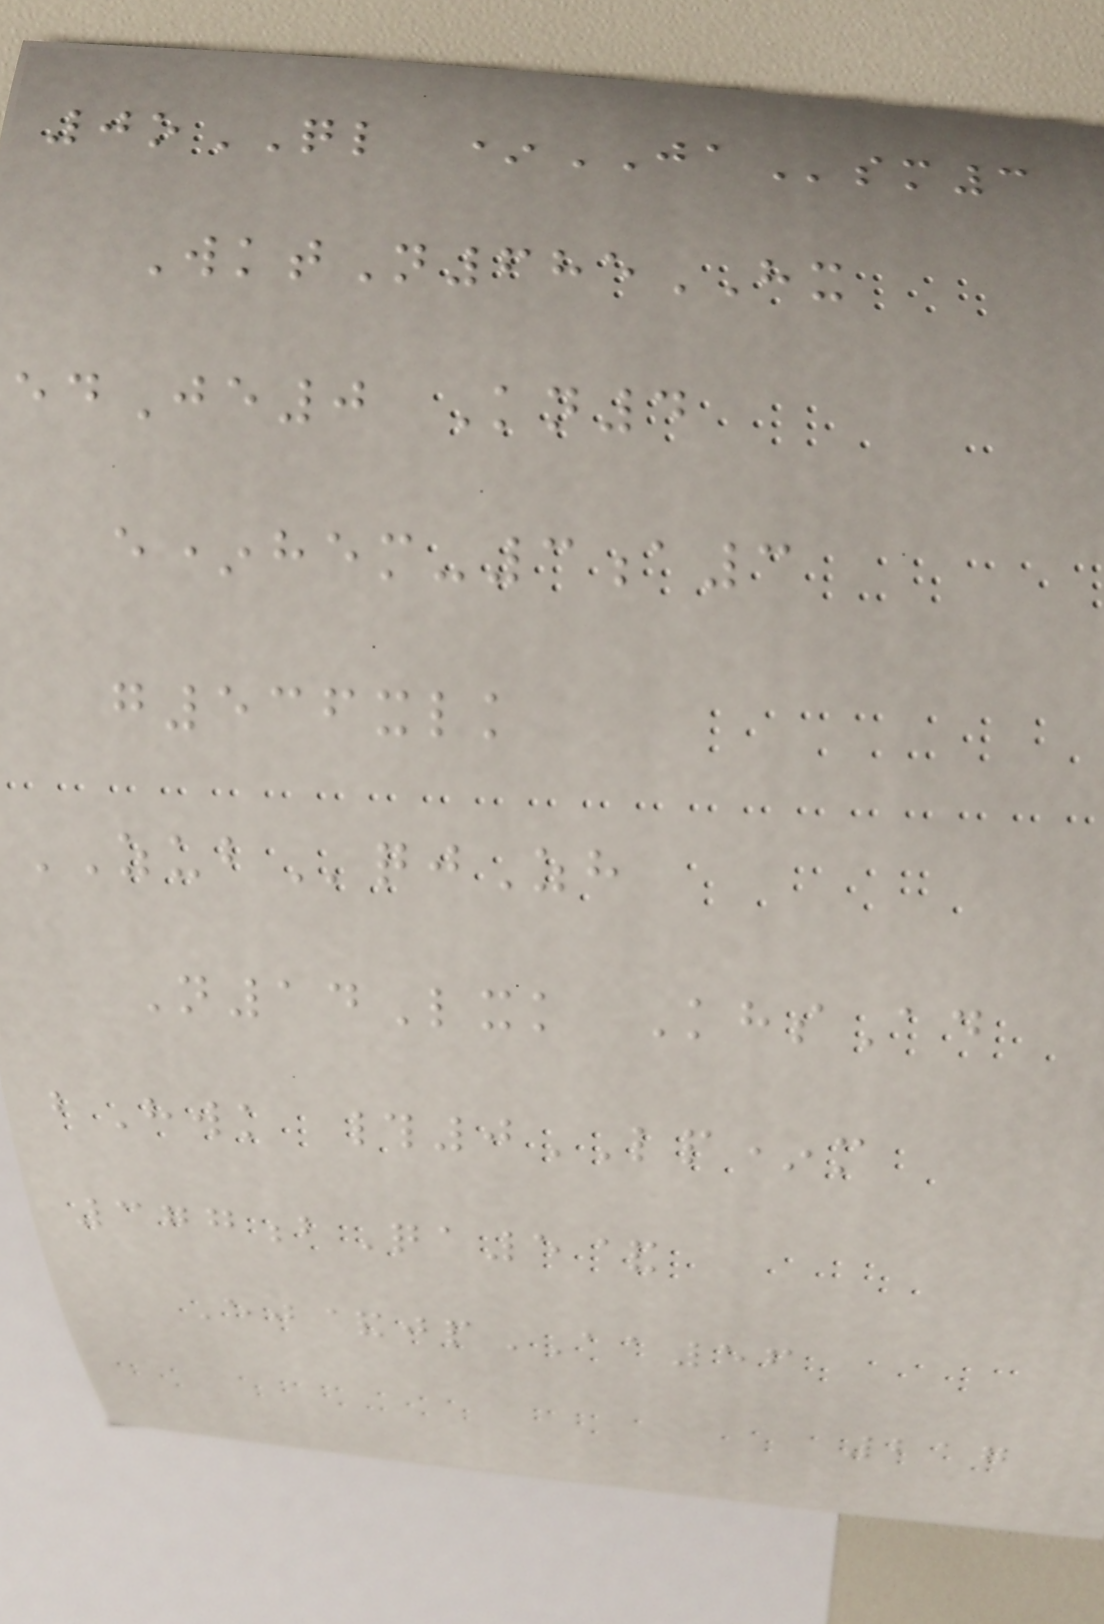0oQL *JAsm3
WktN685HX
edJe0 Kn4
e*hem-3a3
g536xlk
ZUBqjZh
N14Lxk KhsAd
bHwk #0LP*m
377bQa5&
Ej&jpAA56
217
